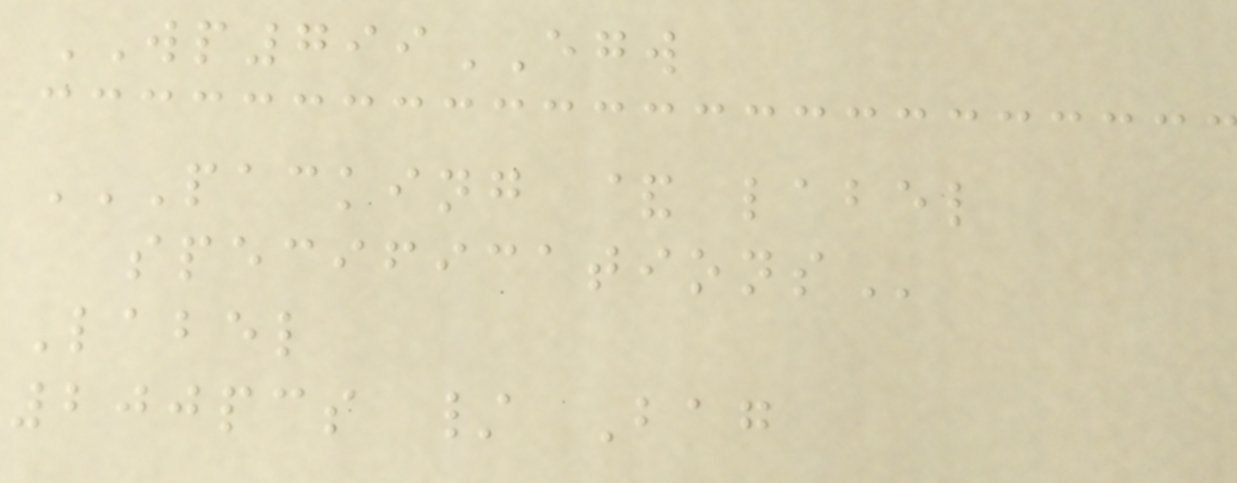WP799EGW
PACKING & LABEL
SPECIFICATIONS
Label
200pcs / Bag
